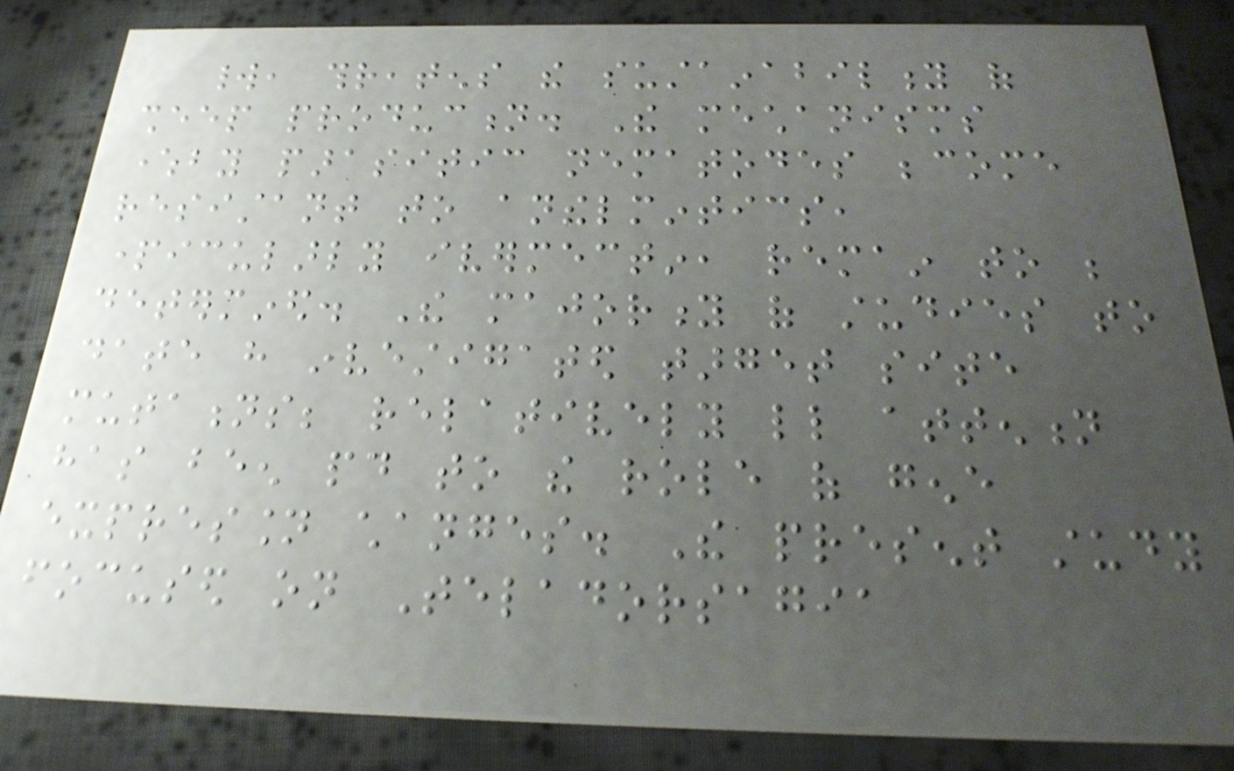world, threatens the sustainability of
sheep production. The mechanisms
whereby parasitic nematodes become
resistant to anthelmintics,
particularly ivermectin, remain to be
determined. The majority of studies to
date have investigated target site
mutations; relatively little attention
has been paid to the role of gene
expression changes. The present study
focused on Teladorsagia
